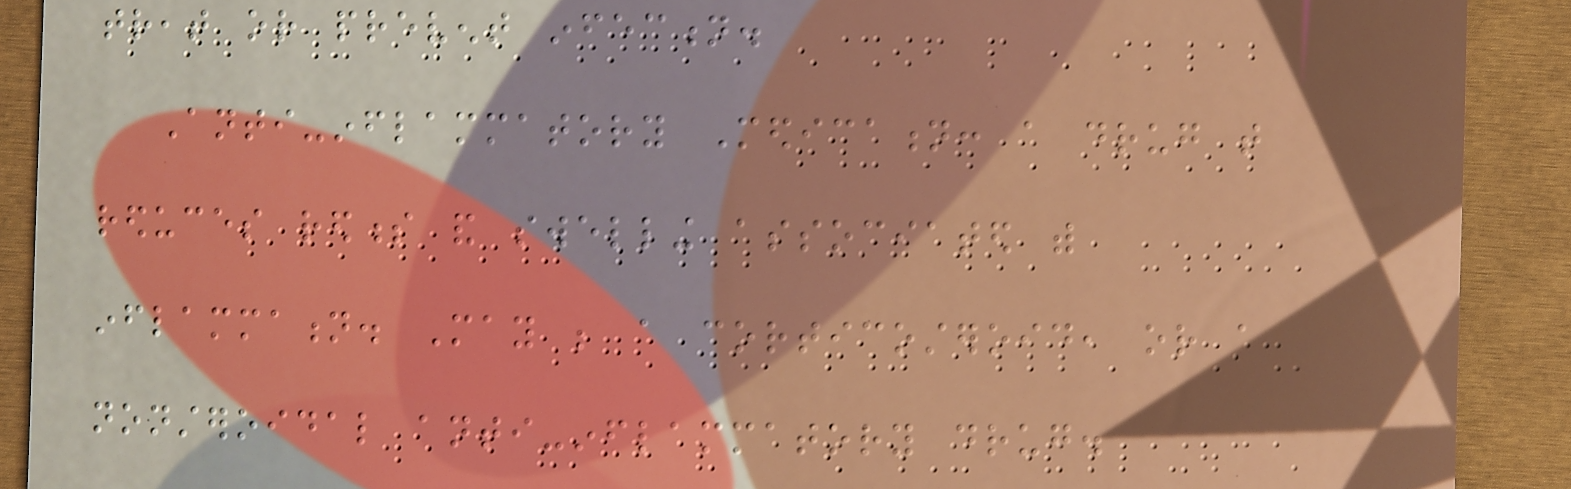treat or prevent infection.
Anti-inflammatory Medication: a drug that
reduces redness and swelling associated with
inflammation. May be a corticosteroid, or a
nonsteroidal anti-inflammatory drug.
